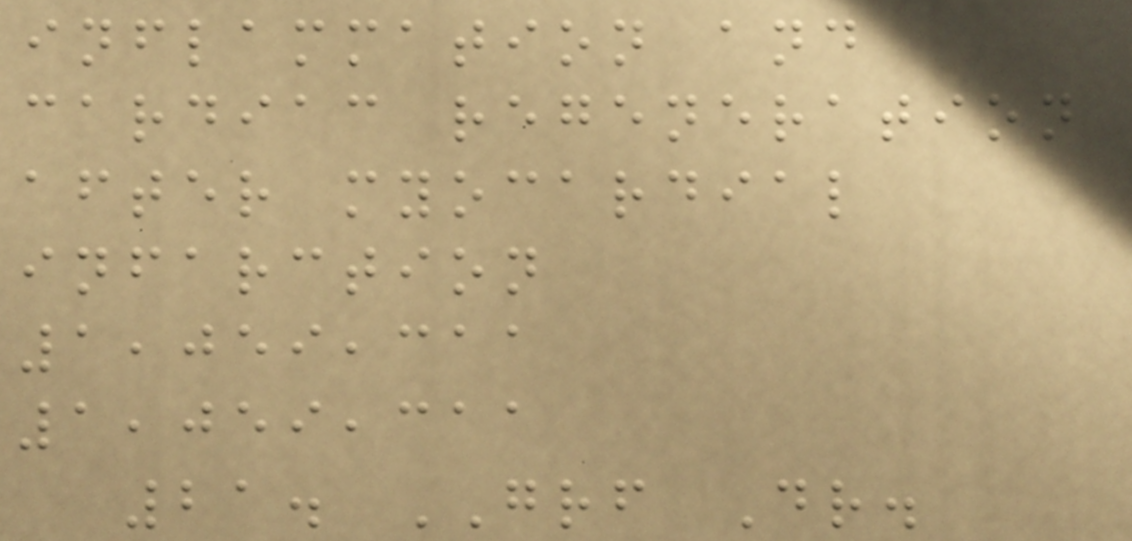inflammation and
cardiac regeneration
after myocardial
infarction
1,059,311
1,059,311
21. GRF Dr.
